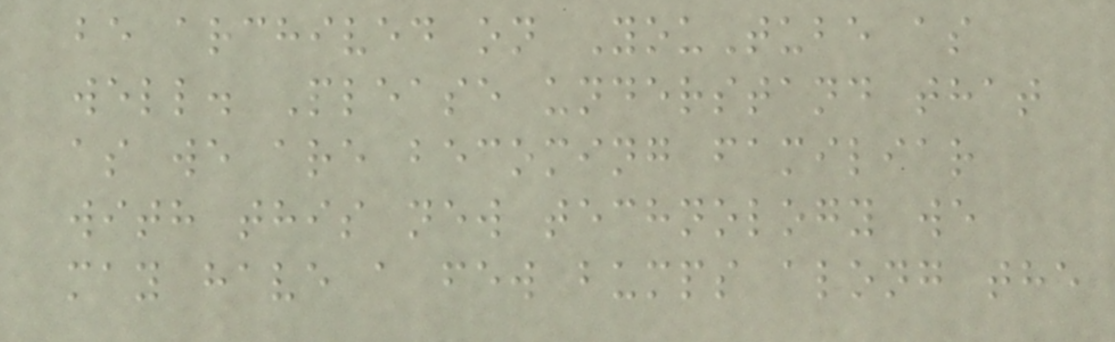be archived on YouTube as
well. Please understand that
as we are becoming familiar
with this new technology we
may have a few bumps along the
